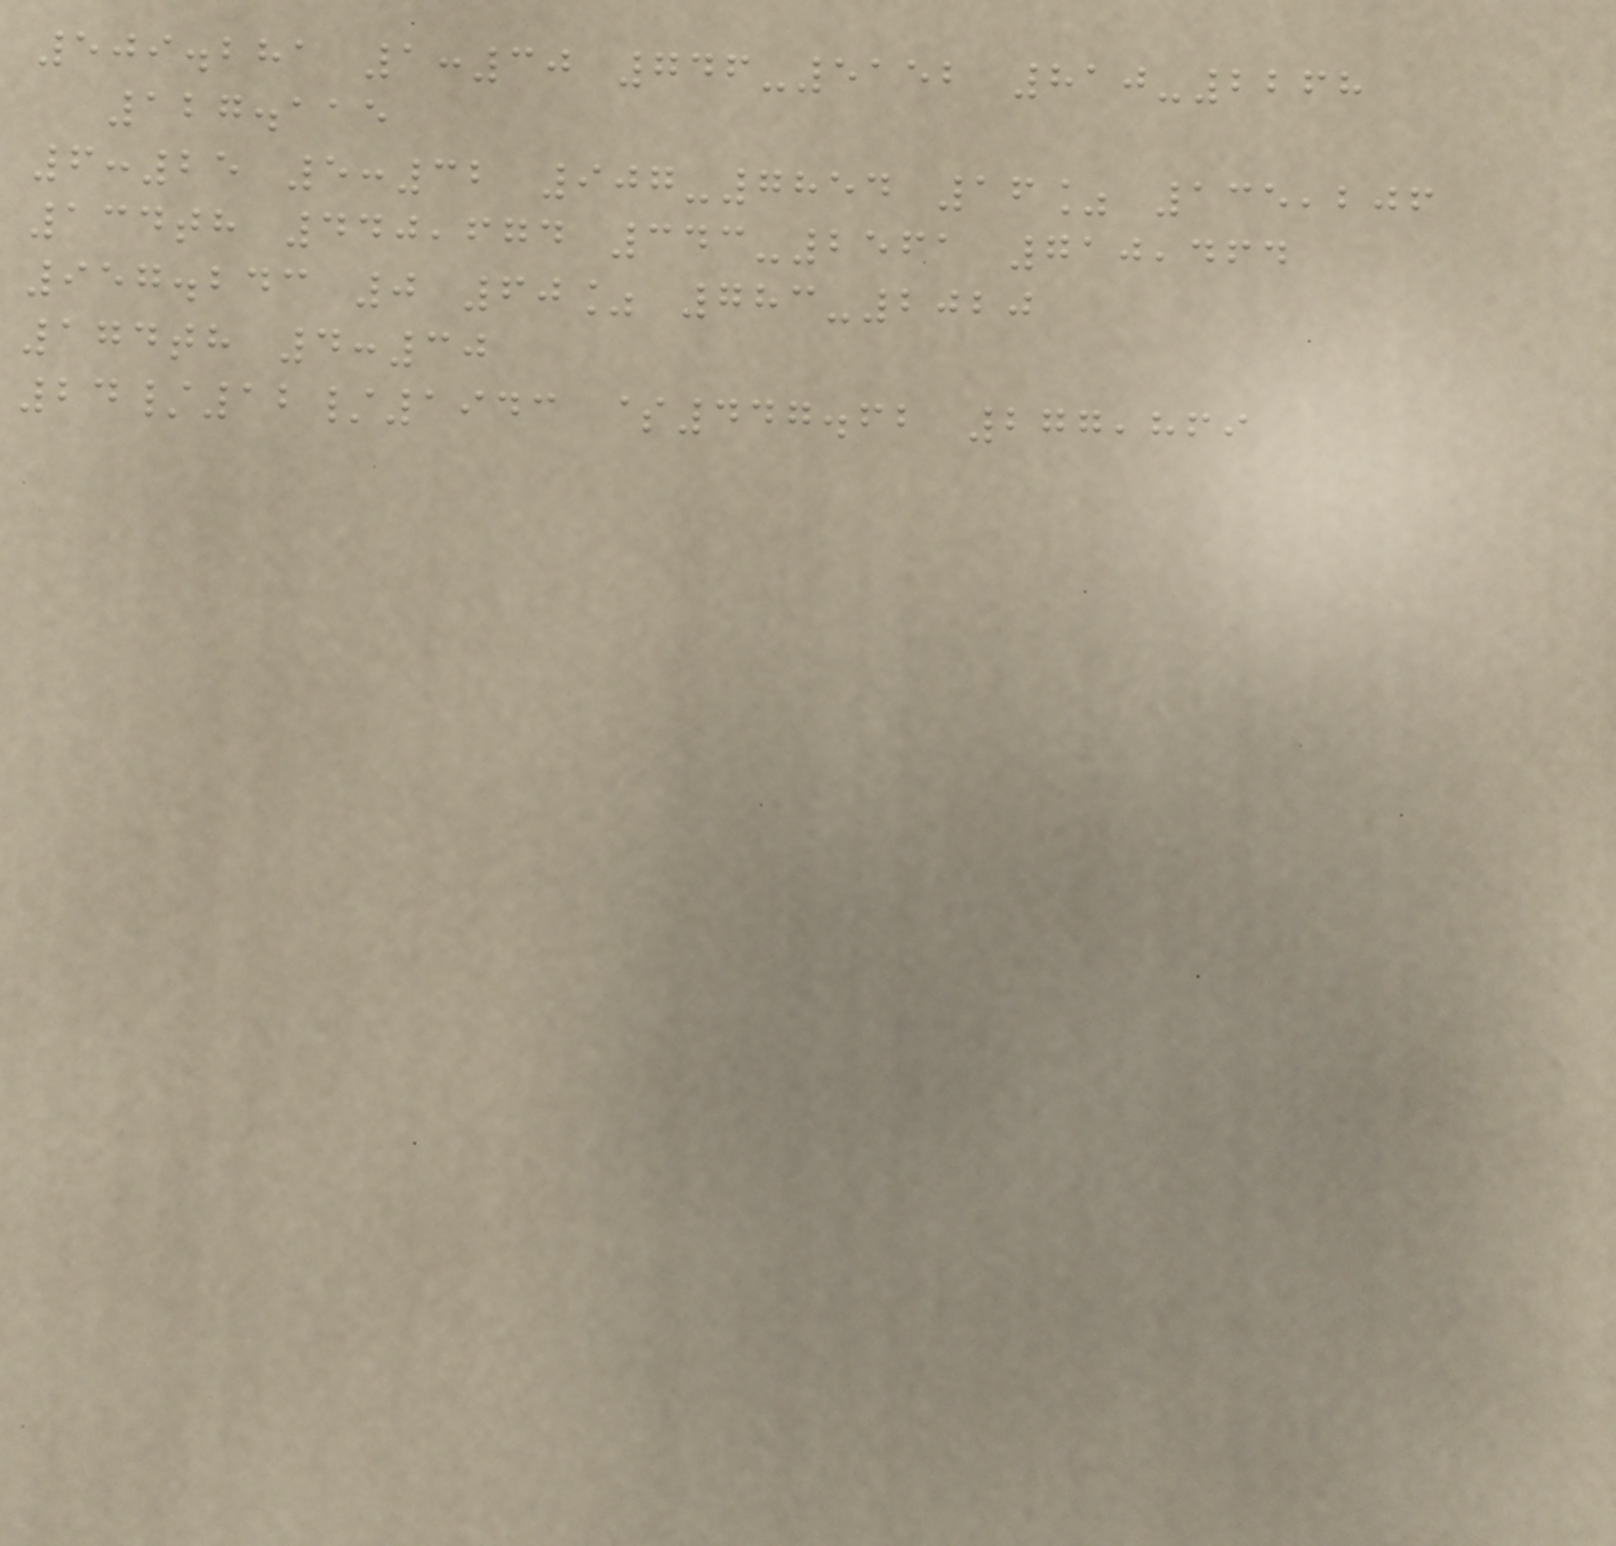509.281 1:30 746-5152 810-2268
127.115
6:25 5:32 907-7854 16% 135,206
134th 440,674 343-2561 710,464
957.243 0 60% 783-2020
174th 4:30
24/12/1943 $447.62 277,869
